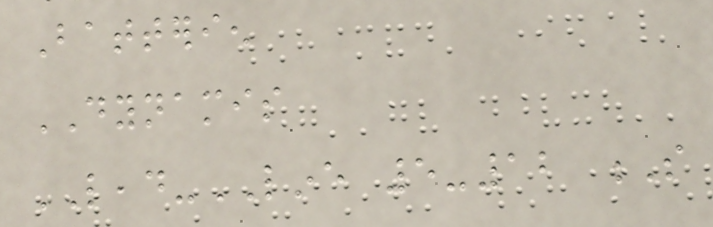Batterien
DYNAMIS
LEAD-LINE 5-12 S
